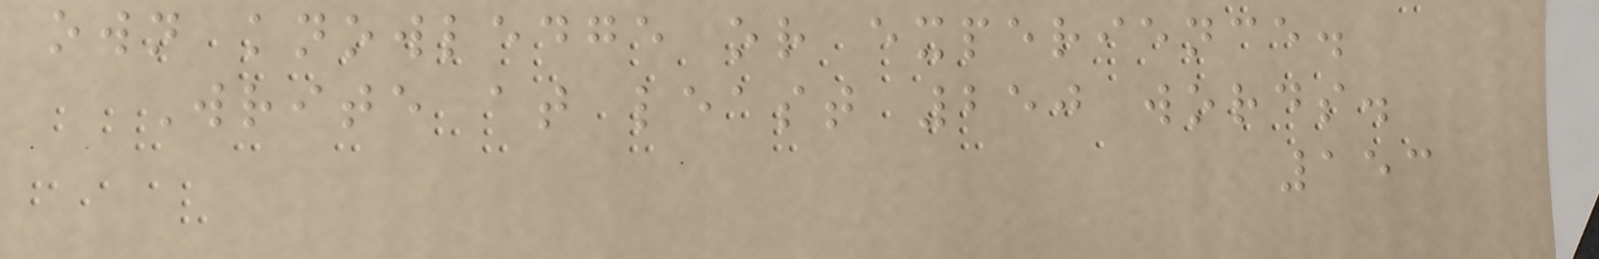own knowledge or experience.
Write at least 250 words.
153
